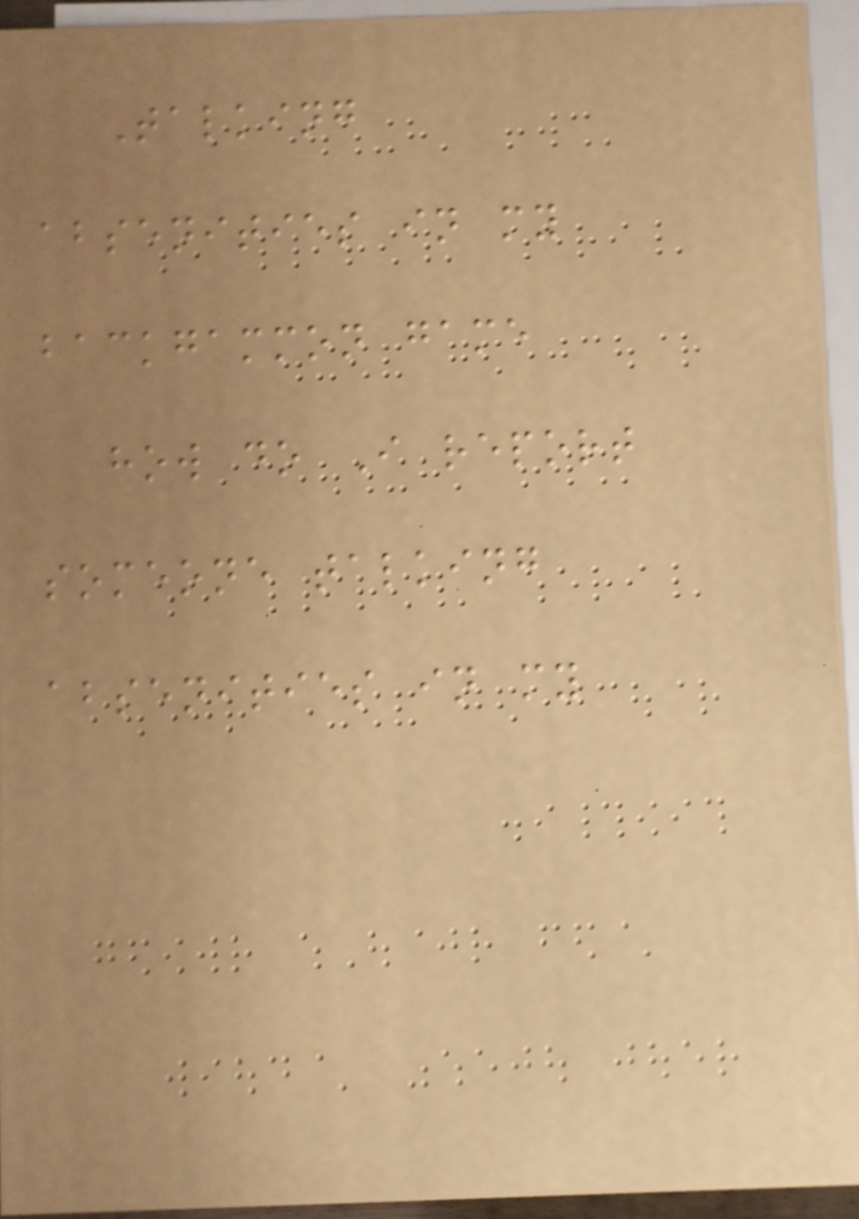Talking
absenities in my
backgammon game
how do I report
someone talking
absenities in my
